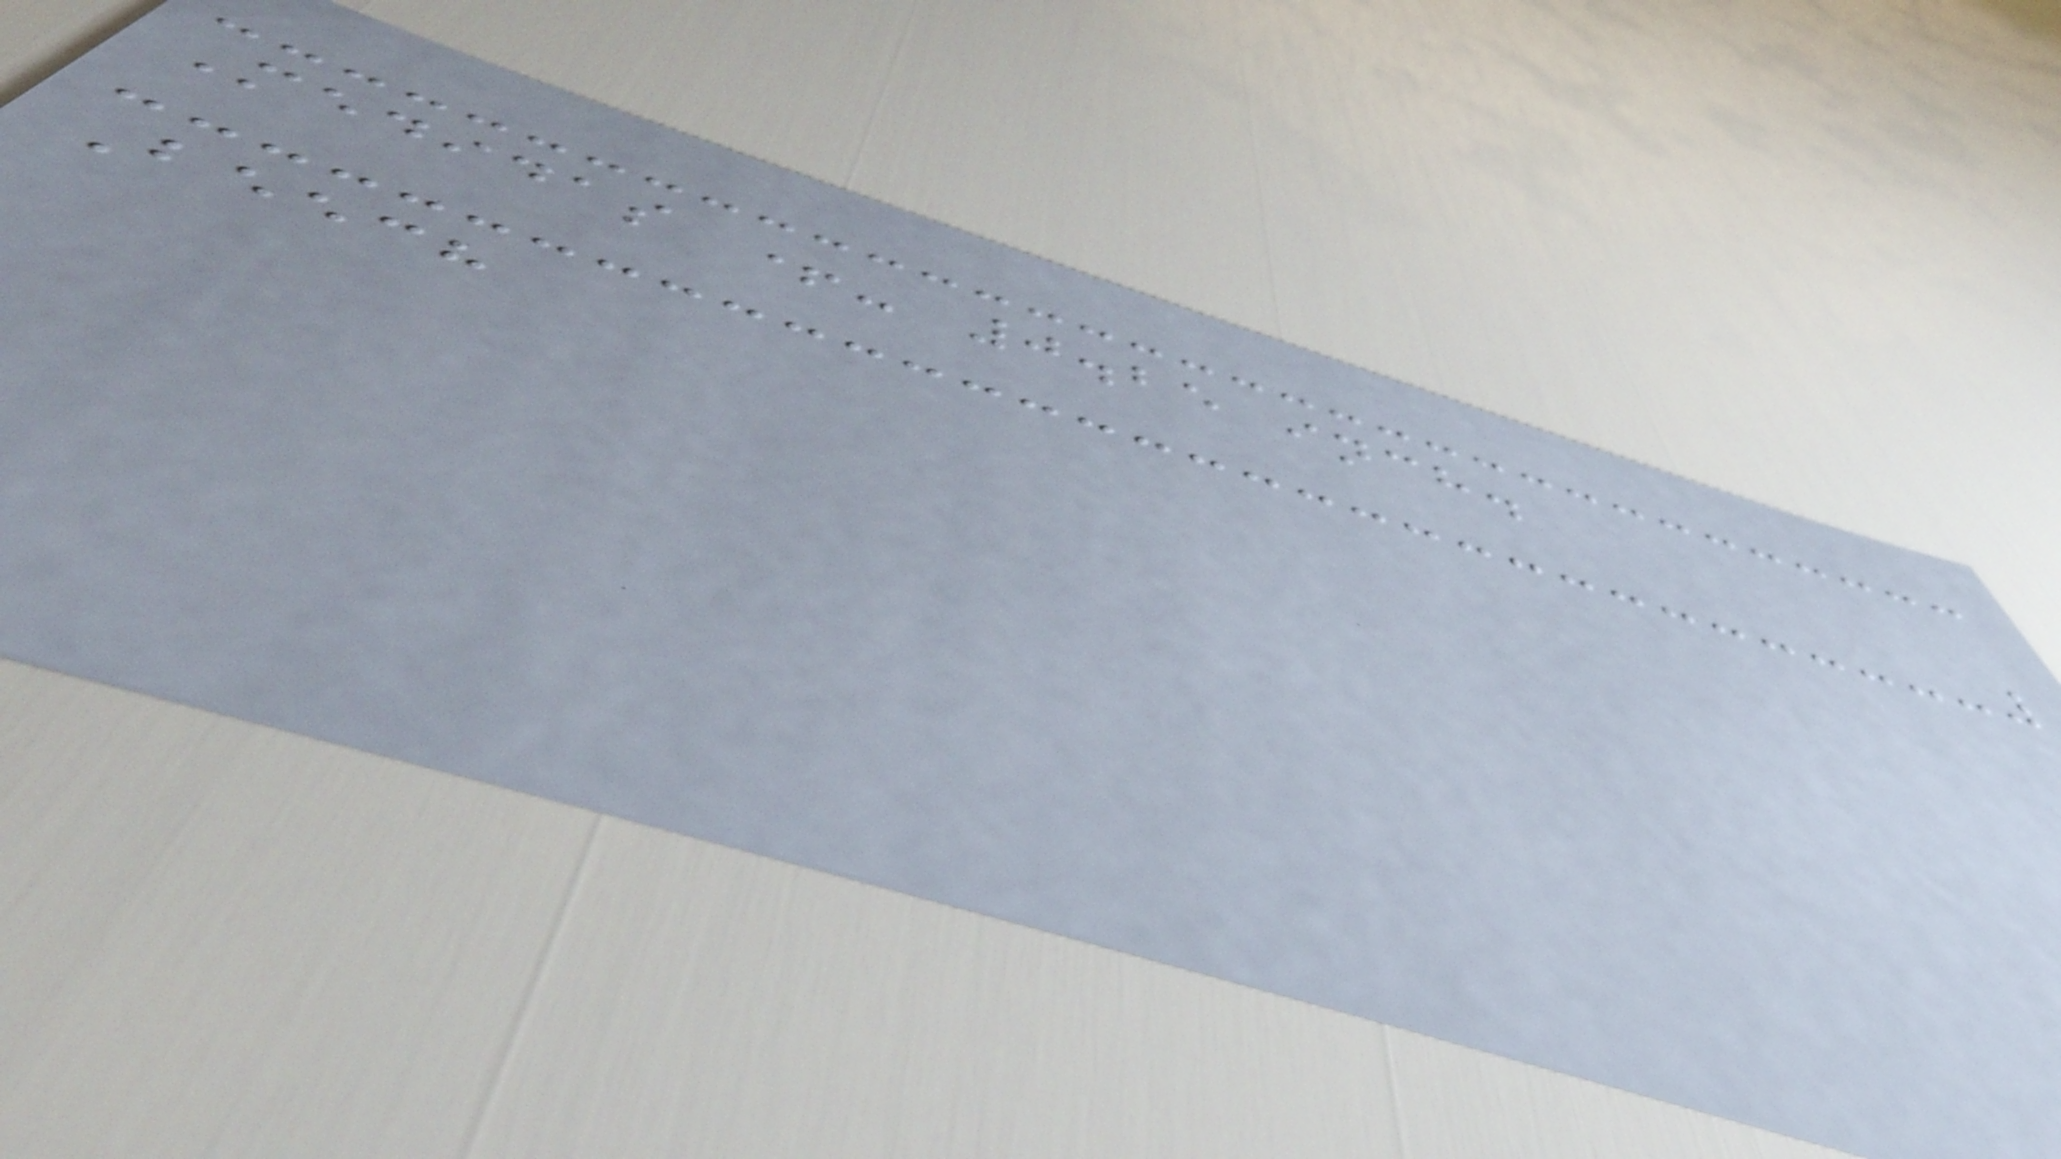Medidas +- 0.25 inch.
Beech
